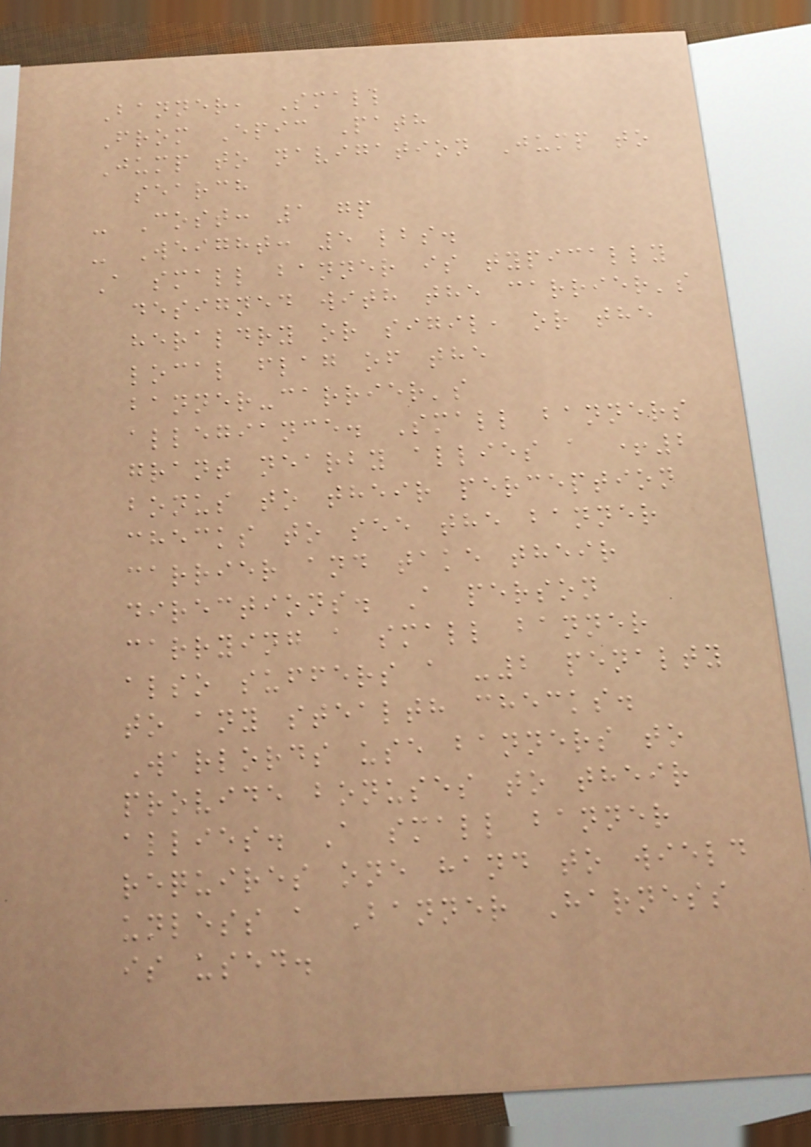Banner, Small
From Epic Path
Jump to navigation Jump to
search
- Cost: 1 gp
- Weight: 5 lbs.
A small banner is typically
designed with the carrier's
heraldry or sigil, or the
local flag of the
banner-carrier's
allegiance. Small banners
grant nearby allies a +2
bonus to their perception
checks to see the banner
carrier and take their
directions. A person
carrying a small banner
also suffers a -2 penalty
to any stealth checks.
Warlords use banners to
provide bonuses to their
allies. A small banner
requires one hand to wield
unless a Banner Harness
is used.
